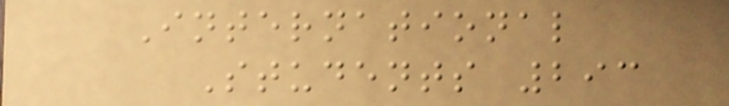International
Students 293
